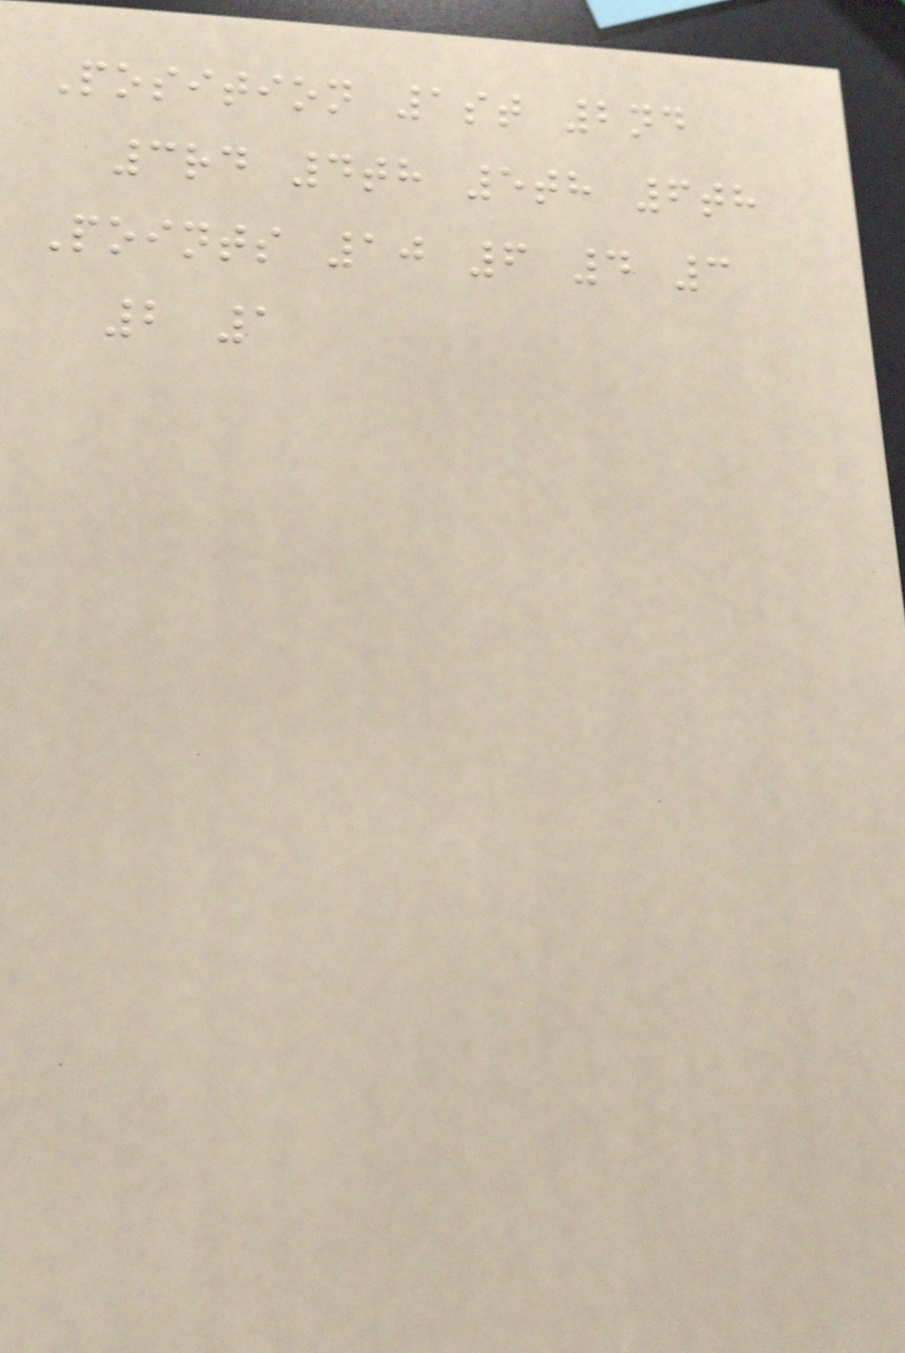Position 1st 2nd
3rd 4th 5th 6th
Points 10 6 4 3
2 1
